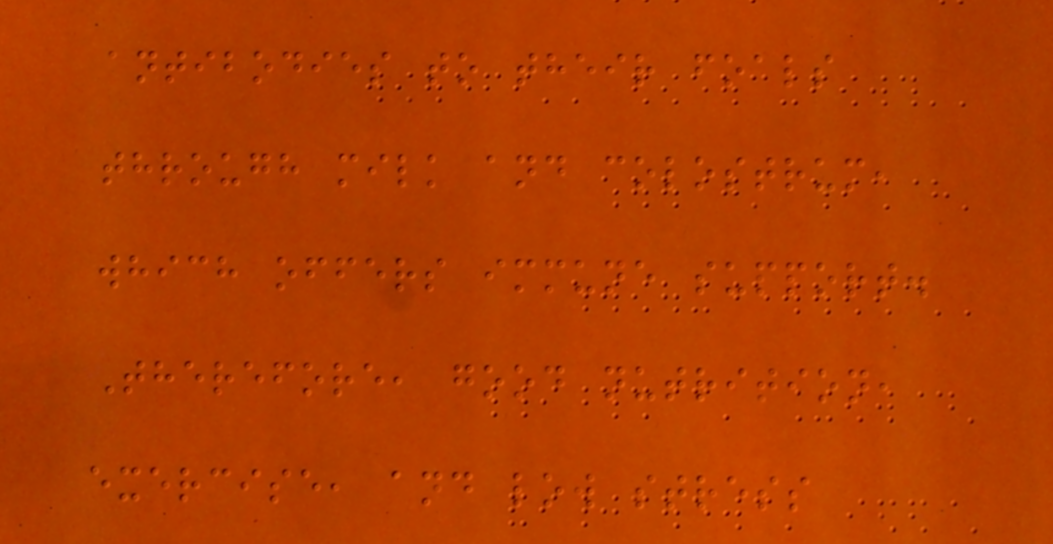antibodies to their foals
through milk and colostrum,
which offers immune support.
Therefore, good nutrition,
exercise, and low stress
